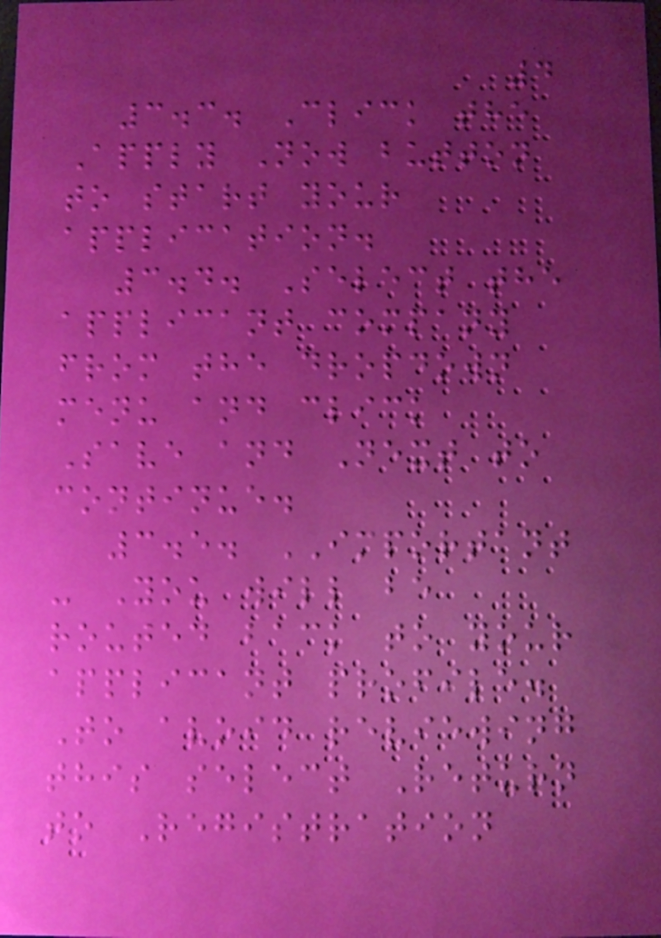4
3.3. Click the
Apply Now button
to start your
application.
3.4. Select the
applicant company
from the dropdown
menu and click
Save and Next to
continue.
3.5. IMPORTANT
- You will be
routed back to your
applicant profile.
To avoid reviewing
this select Return
to Registration
